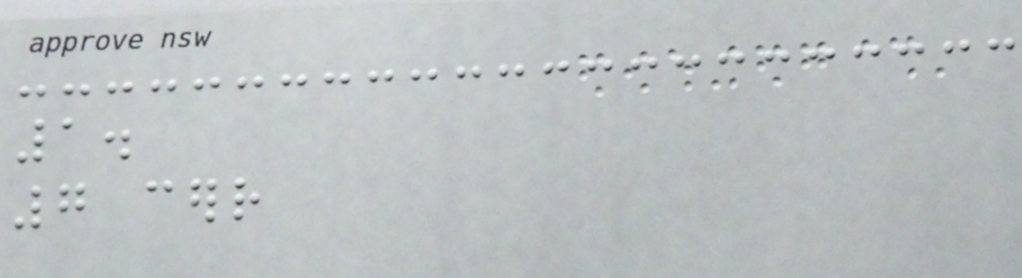1.
7 cerr
